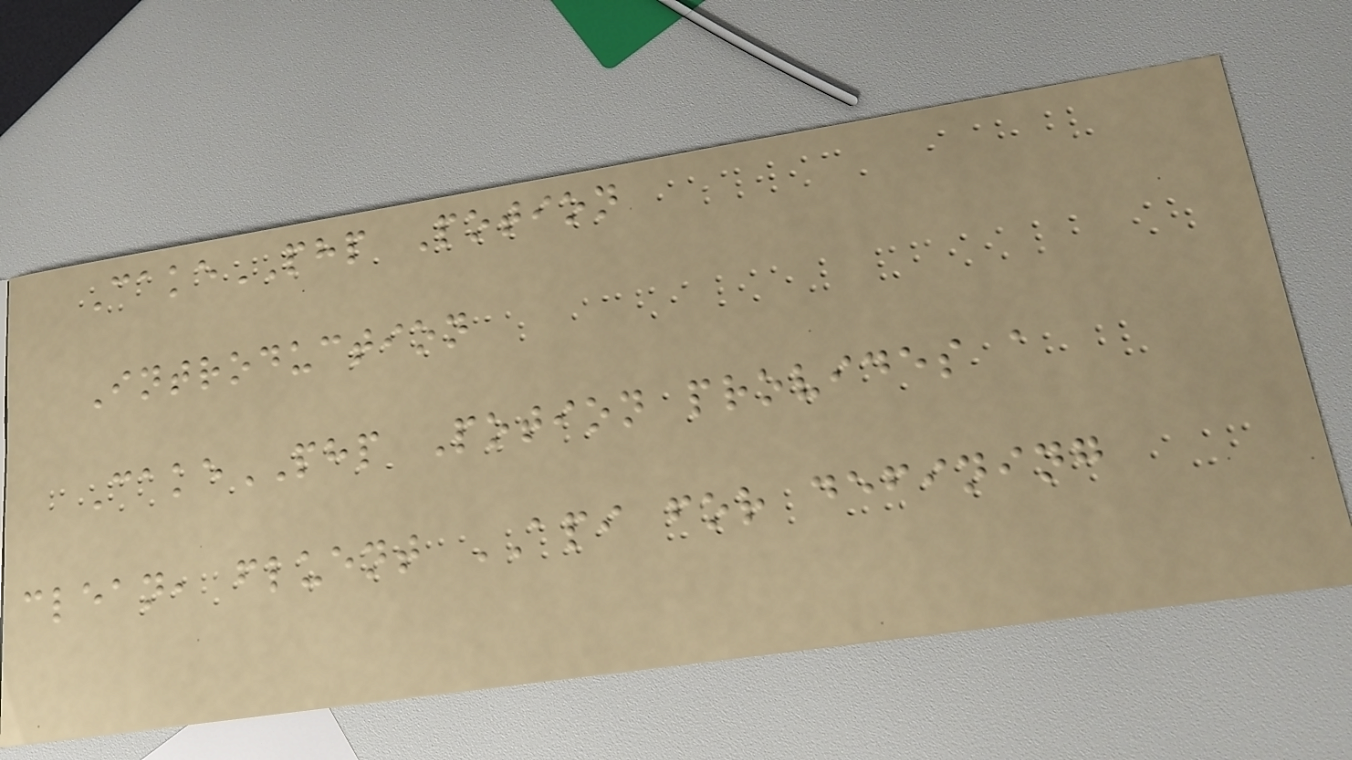CakePHP Potion
Introduction
CakePHP Potion provides a
clean, fluent API for defining
